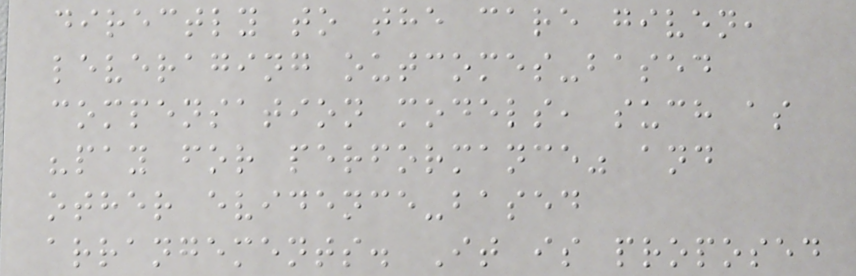directly to the care given,
leveraging outcomes-based
compensation models, such as
"pay for performance" and
other evidence-based
arrangements. It is proposed
